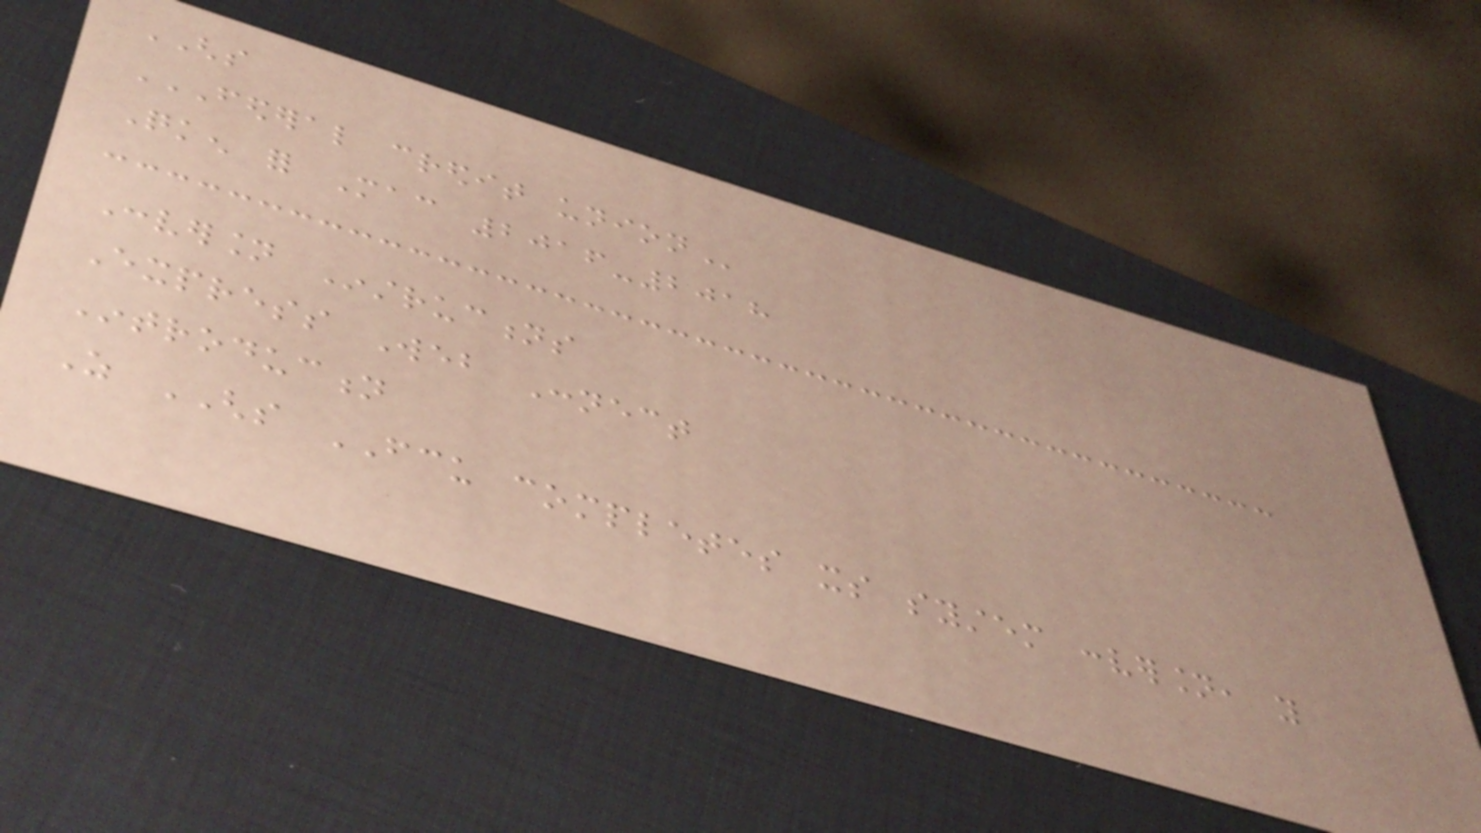GHS
FEDERAL CREDIT UNION
Quicken for Mac 2016-2018
Conversion Instructions
Express Web Connect
Introduction
As GHS FCU completes its system conversion, you
